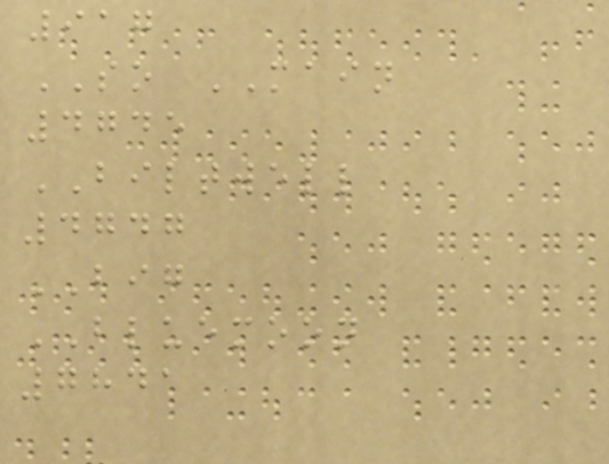917
SO MAIN
4745
BILTWELL
4747
BIG
BLUEMOON
7841
